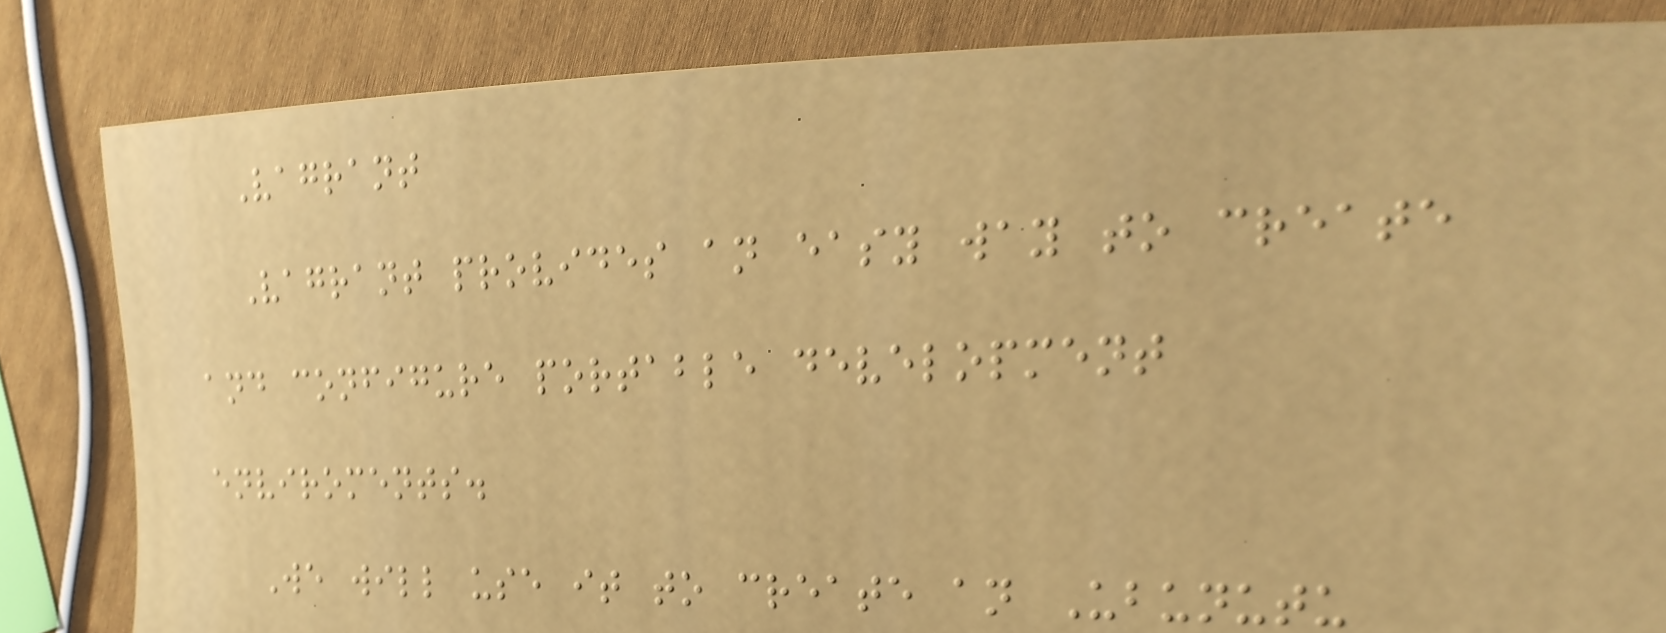Vagrant
Vagrant provides an easy way to create
and configure portable development
enviroments.
We will use it to create an Ubunutu
